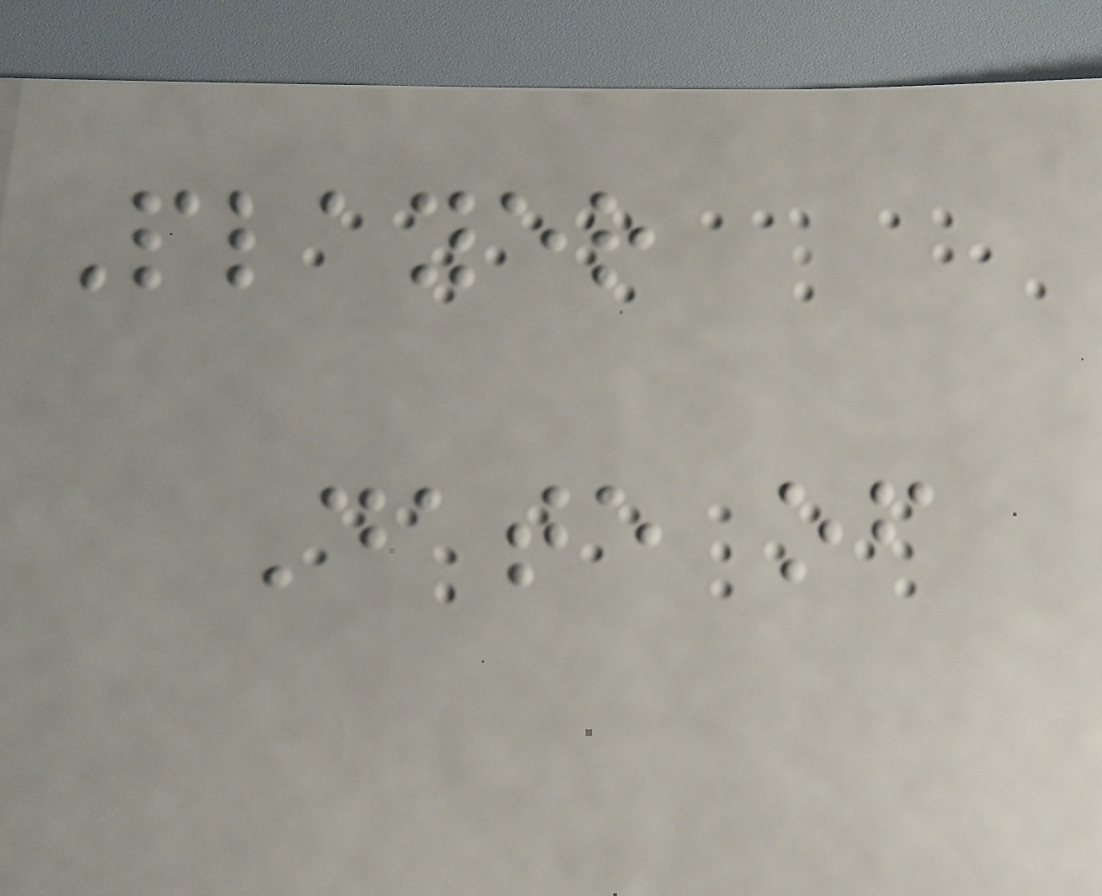Player
Date of
